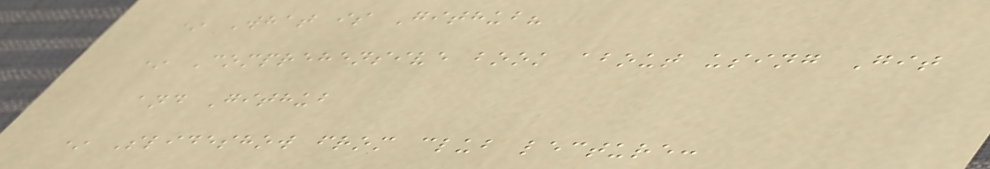* What is Github?
* Comprehensive book about using Git
and Github
* Slideshow from club lecture:
